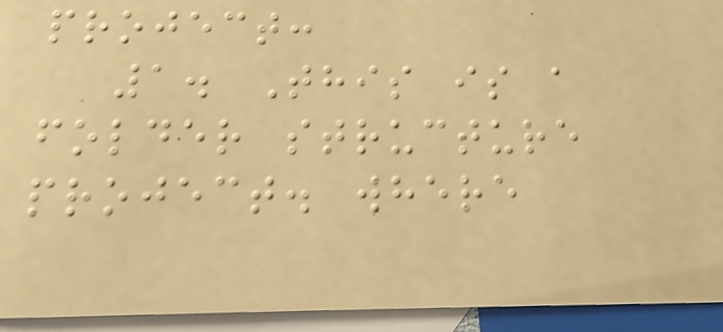project:
1. This is a
folder structure
project. where
